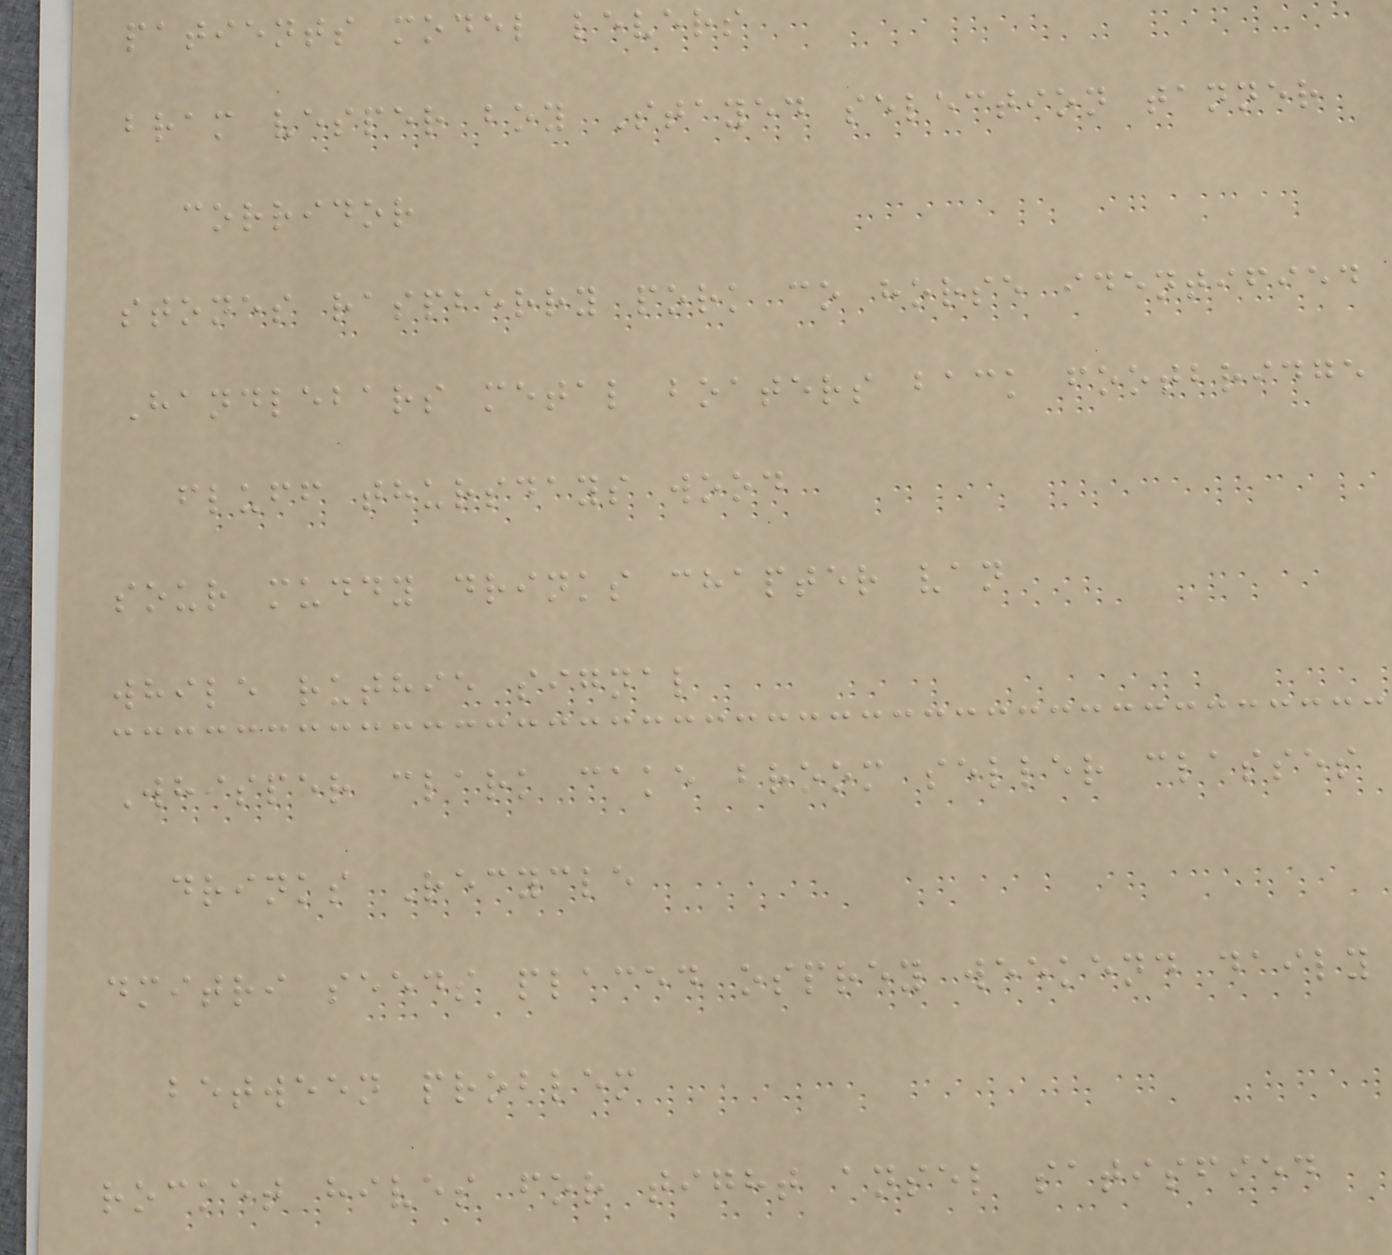patients model levers
bram vesper boy Stayed selection tanner
corridor
stones raspberry pork co horse identified
Handlebars metal boaters back footbridge
fluff thursdays wood
sour muddy drinks chapter van
while ruthie signal
Whisper clark cake broom seller classes
drinks Recycle
dmitri seeds placed osprey weekend daily
between problem
rocket hives for tight ansel satisfied
